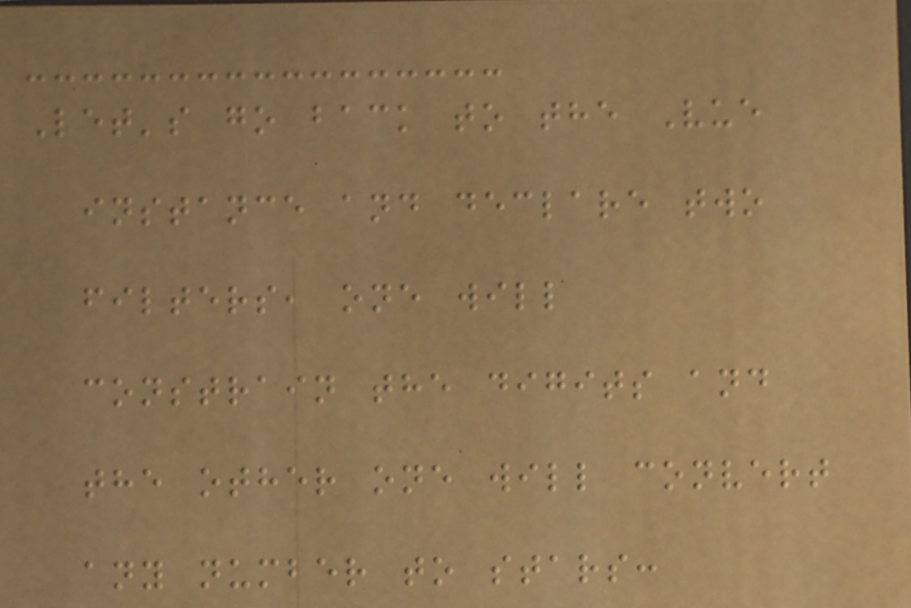Let's go back to the Vue
instance and declare two
filters, one will
constrain the digits and
the other one will convert
any number to stars:
